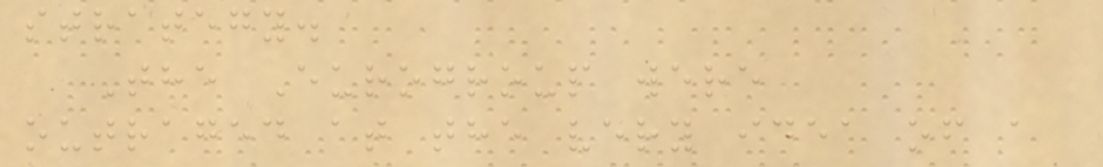strategy.
The Eurogroup were
outraged at the very idea of a
